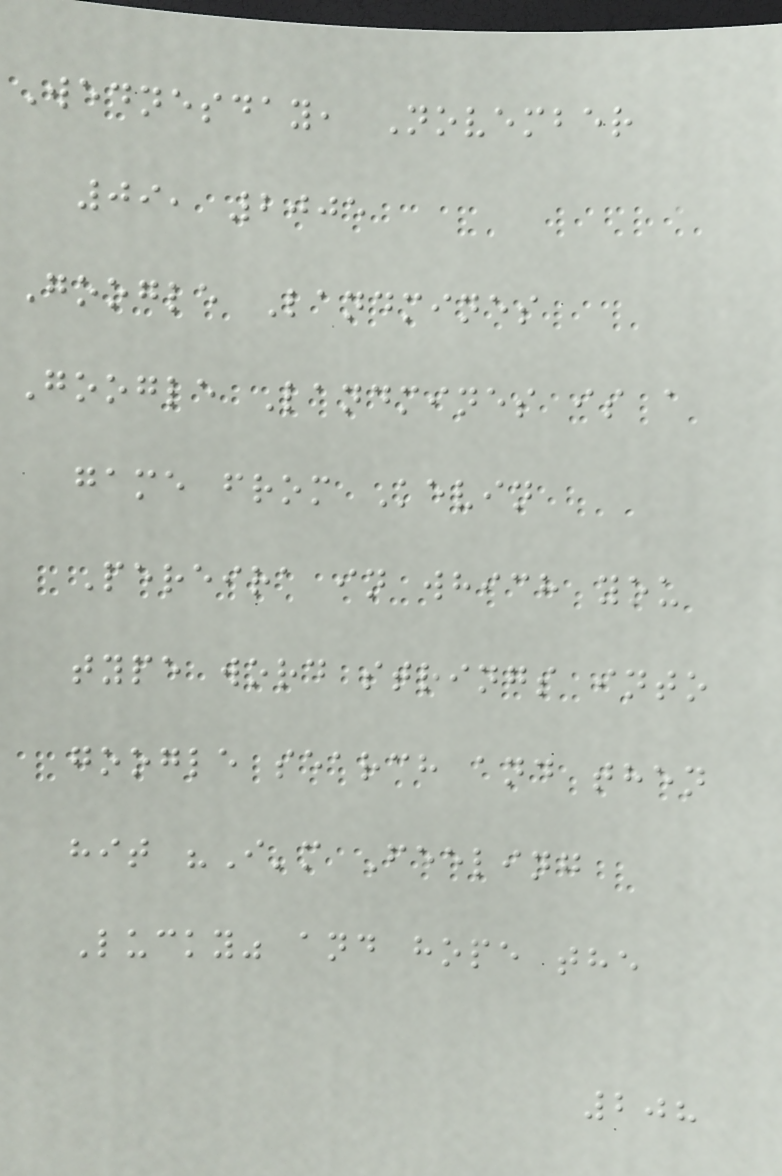Wednesday, November
09, 2005
Google Landmines
Google Landmines is a
game from Kevin
Pereira in which you
type word strings into
google search and then
hit "I'm Feeling
Lucky" and hope the
208
